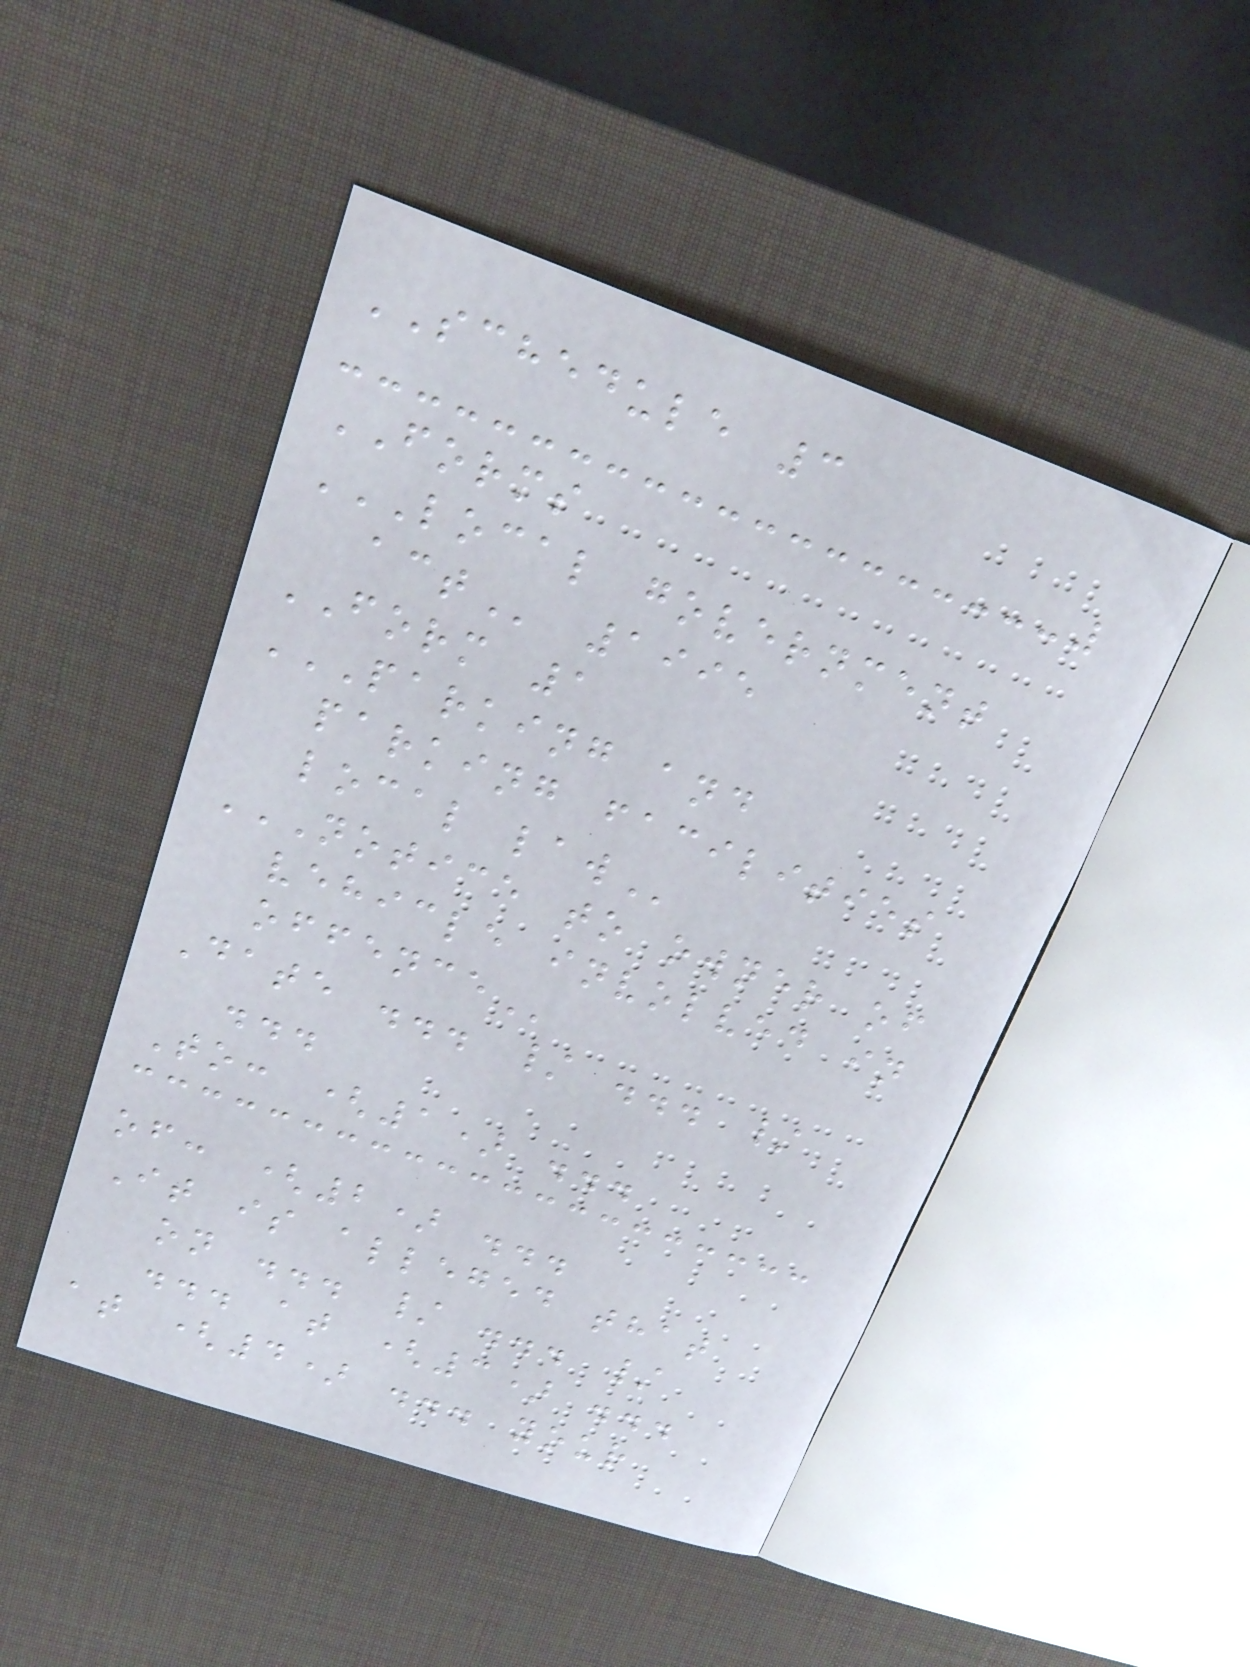SCHEDULE 3
FORMS
LOCAL GOVERNMENT
ACT 1995
FORM 1
PARKING AND
PARKING FACILITIES
LOCAL LAW
NOTICE TO OWNER OF
VEHICLE INVOLVED IN
OFFENCE
Date ... / ... /
...
To: (1) ...
of: (2) ...
It is alleged that
on ... / ... /
... at (3) ...
at (4) ... your
